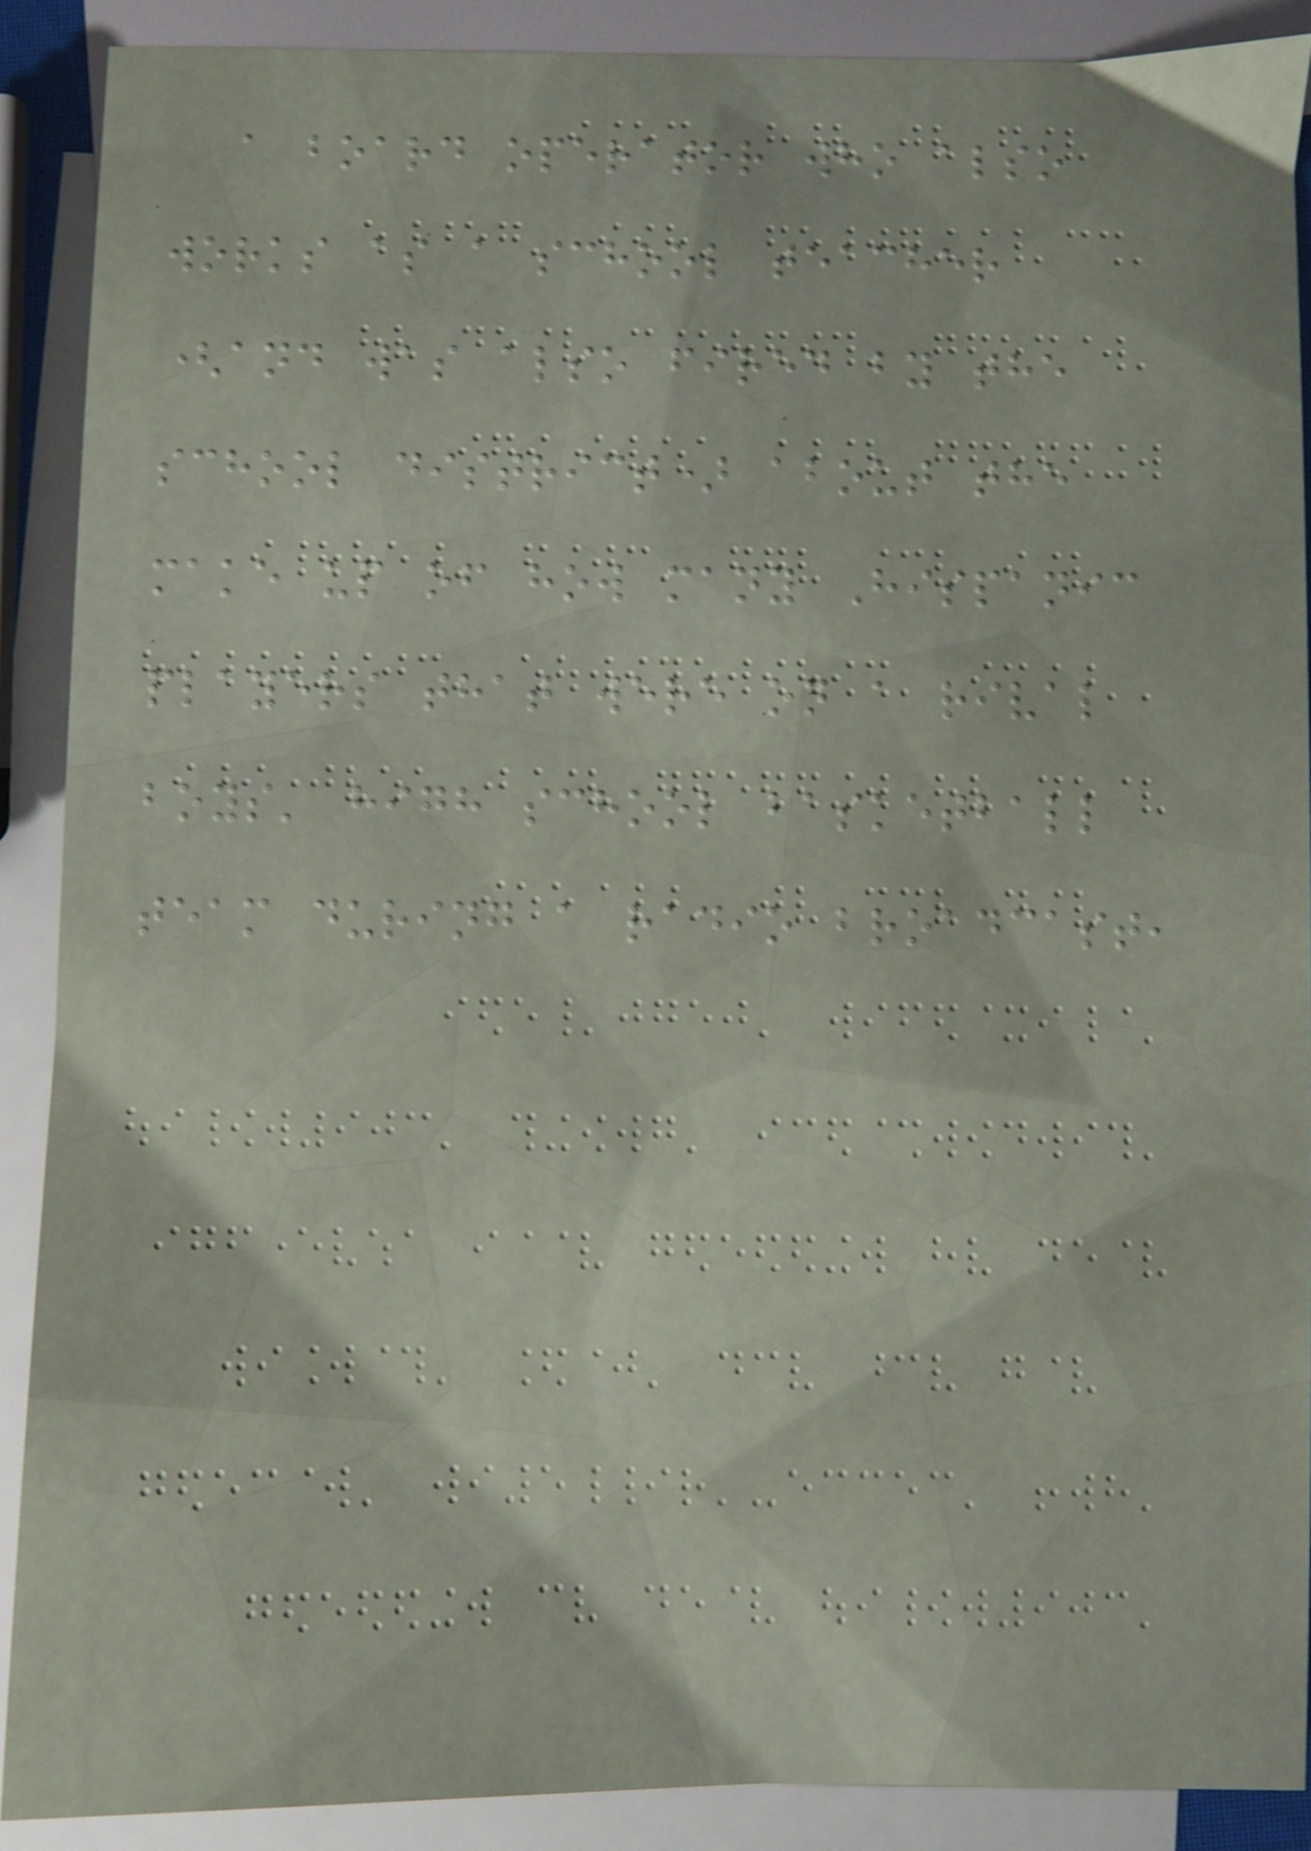a board operator who also
works as a school teacher
(and was also fired by the
school district) about the
make up of how many Hispanic
players that were on a rival
boys' high school basketball
team during a radio broadcast,
